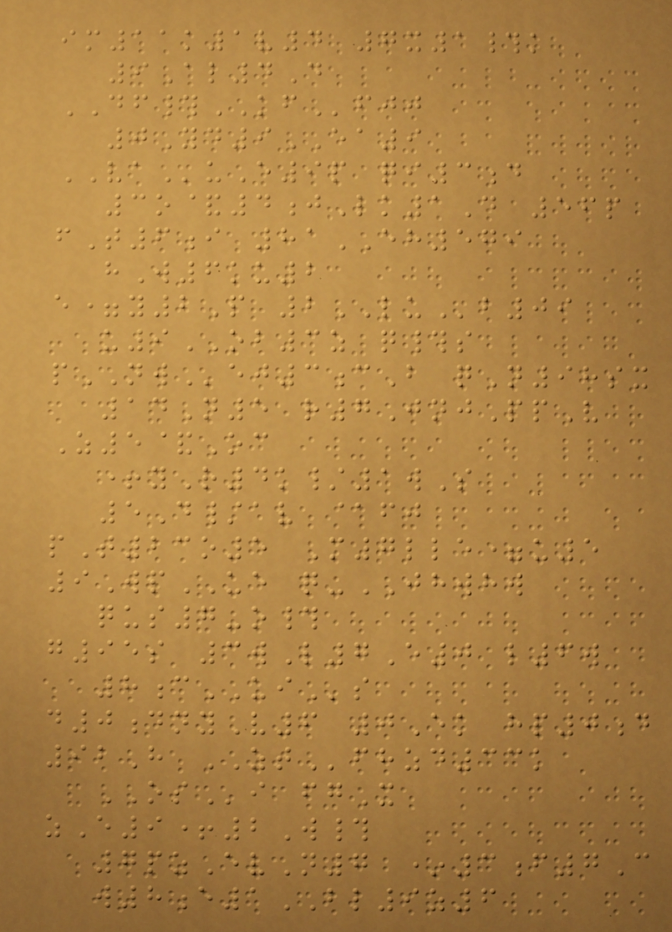im11k1v4 7x1#k
9Al4D
DF#KFfjj
0Yd9EA9
VAuE9p qi3d
3o&4jLk1D 56p
fT6i 81EH579
hW6ku2
e=y2P 2LUb09
u9OB3z q#s
pNWej3cB qN98sx
14N5 r7JnjPpV
Z5&Oc
+yR4k/1wS
5D/av @fj
pT23o5 M7lle=u5
9WpUE q-JHWHW
qus7-o#
g95s 3wL7E0 l6w
8cUIs
d0dnyV6 0Ek hp0d
92H ZTfhzd33k
OSi fgX
zE9+2W#
7pzEvN7 *3f7C
w8e1BL9z6
